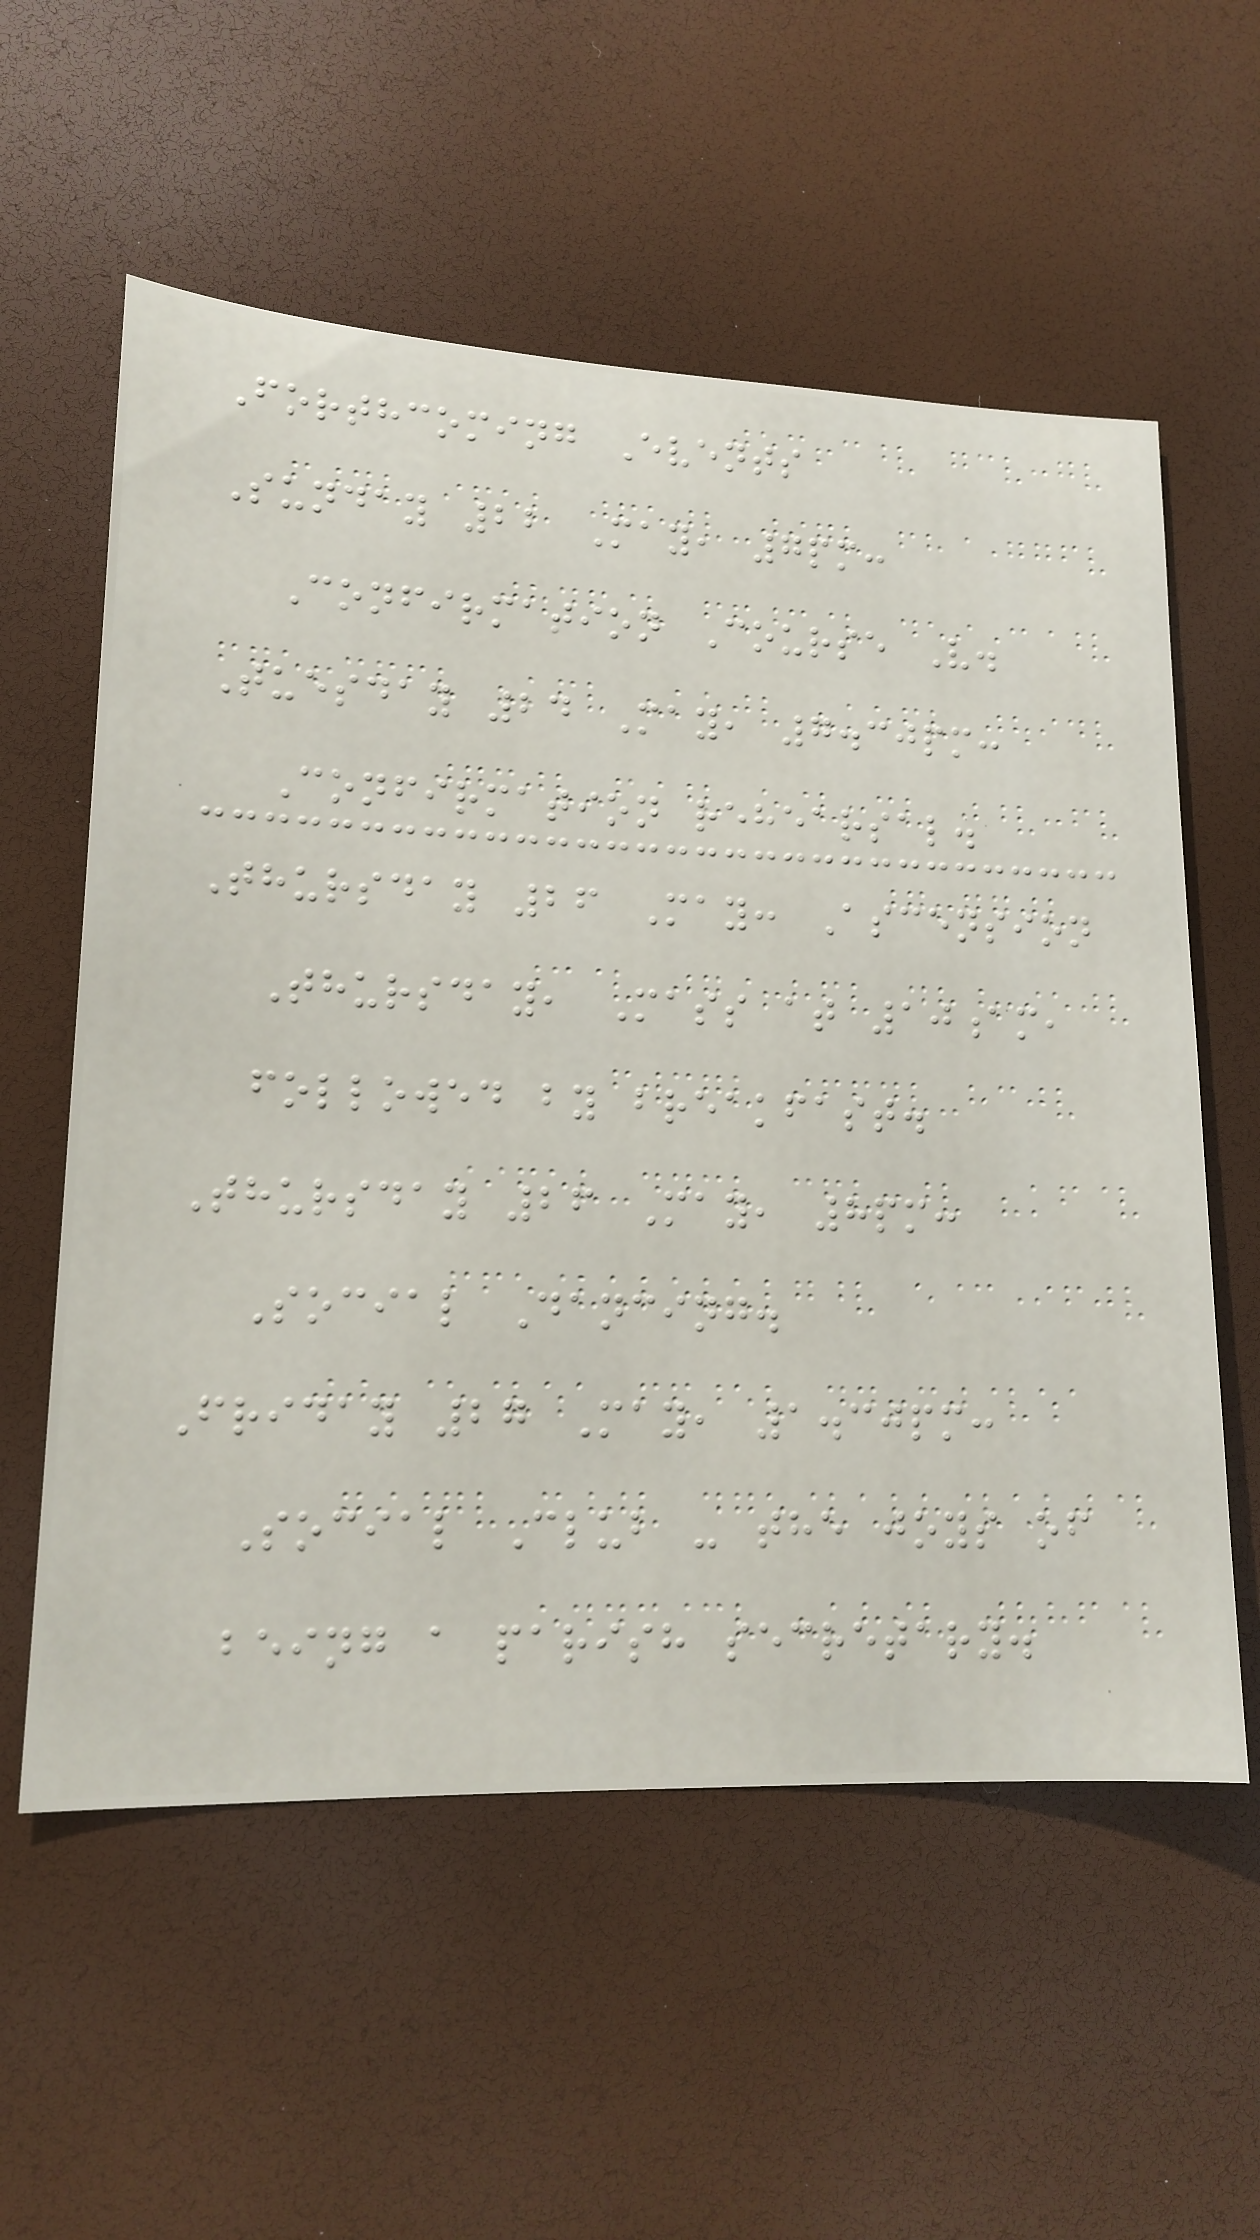Forthcoming Events
Sunday 22 May, 7pm:
Confirmation Course V.
Tuesday 24 May, 7.30pm:
Confirmation rehearsal.
Thursday 26 May: Ascension
Thursday, Mass at 10am,
followed by breakfast.
Thursday 26 May, 8pm:
Social Dancing.
Friday 27 May, 1.30pm:
Social Club - the joys of
being a parish secretary.
